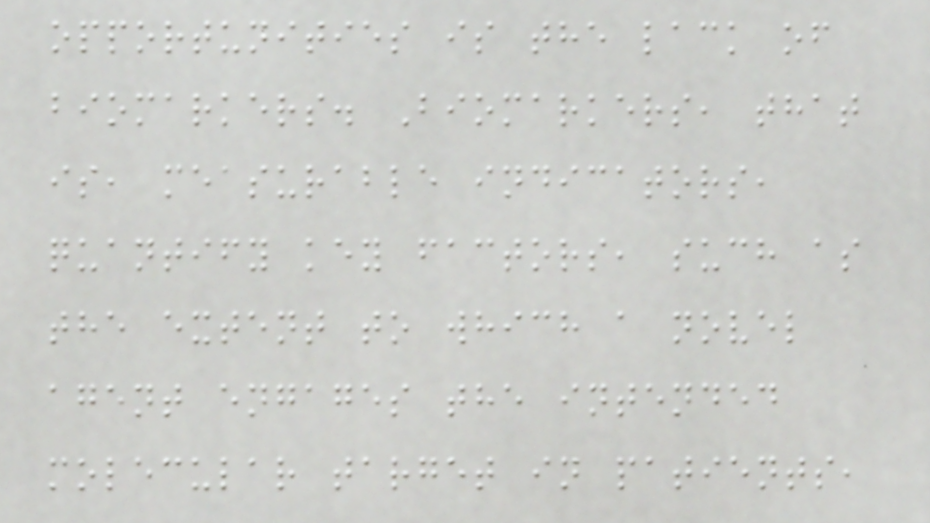opportunities is the lack of
biomarkers. Biomarkers, that
is, measurable indicators,
quantify key factors, such as
the extent to which a novel
agent engages the intended
molecular target in patients,
